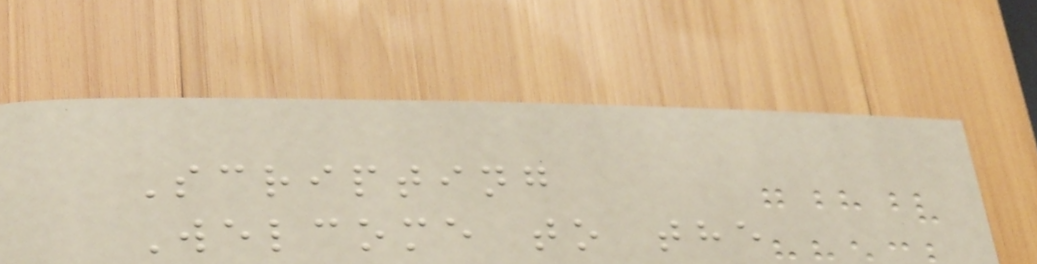Scripting
Welcome to the
